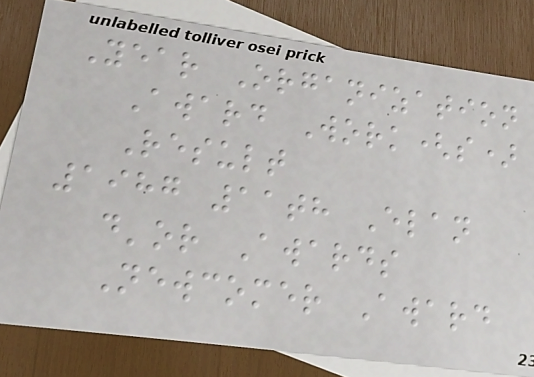Year Organization
Award Work(s)
Result
1987 11th Elan
d'or Awards
Newcomer Award
